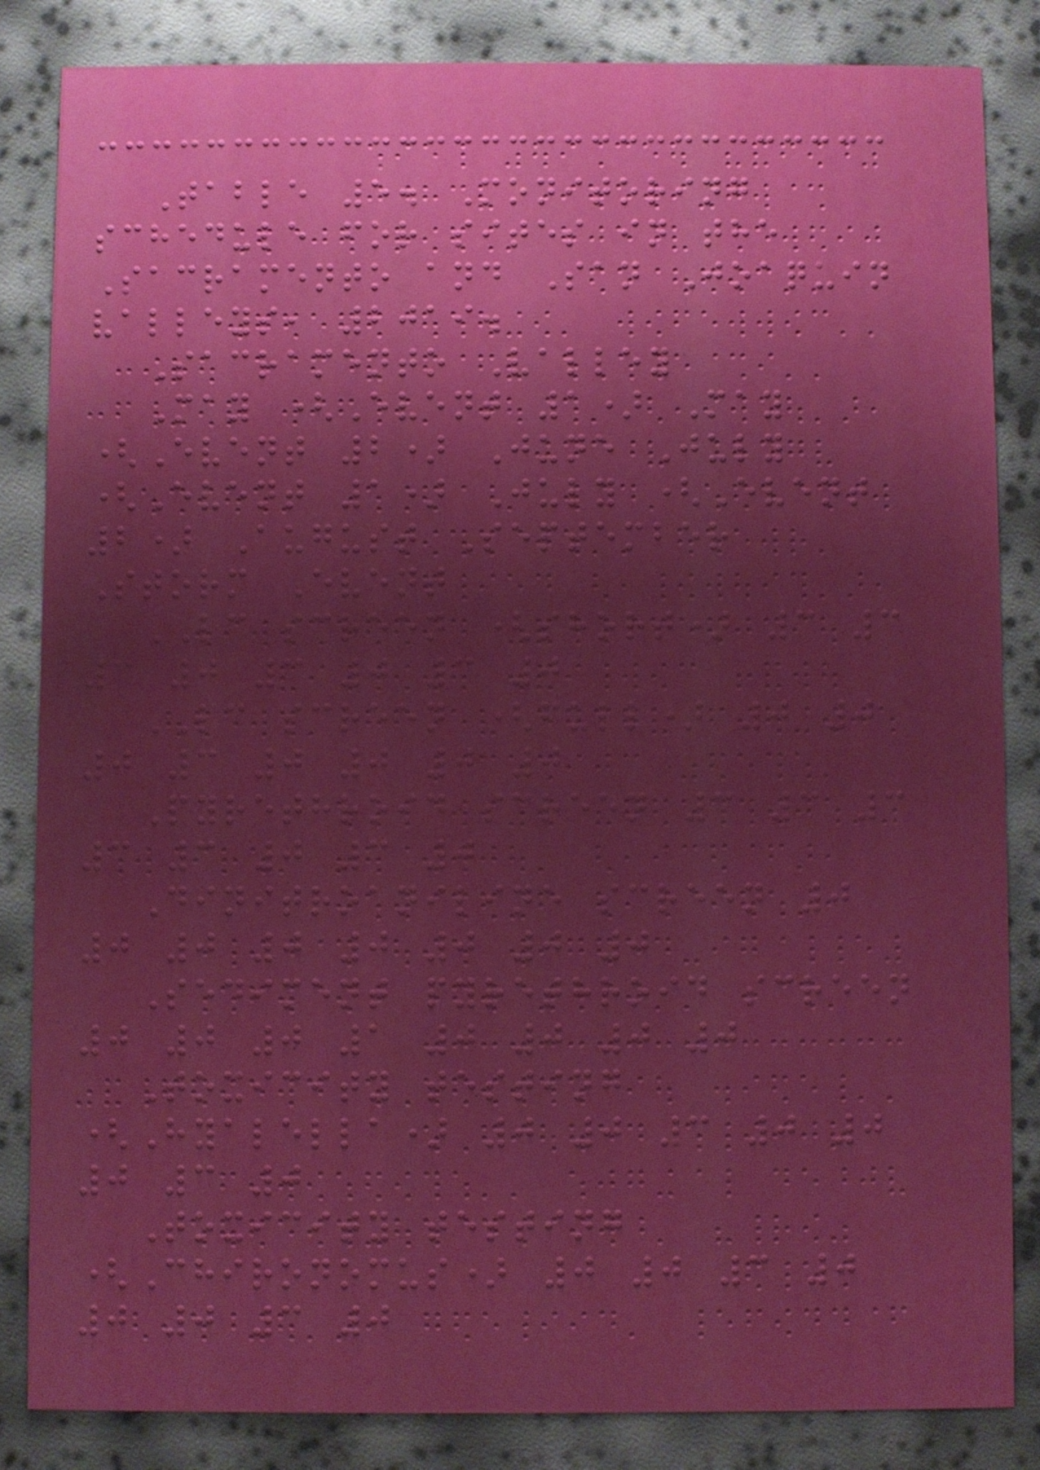Table 5. Monitoring
schedule for sites in the
Sacramento and San Joaquin
valleys, 2019.
Sacramento Valley
May (Event 1) May
(Event 2) June July
(Event 1) July (Event
2) August September
Storm Event
LC screen (short) 3 3
3 0 3 0 3 0
LC screen (full) 0 0
0 3 0 0 0 0
Pyrethroid screen 3 3 3
3 3 0 3 0
Dinitroaniline screen 0
0 0 0 0 0 0 0
Sediment pyrethroid screen
0 0 0 1 0 0 0 0
Toxicity testing
(Hyalella) 0 0 3 0 0
0 3 0
Toxicity testing
(Chironomus) 0 0 3 0
0 0 3 0
